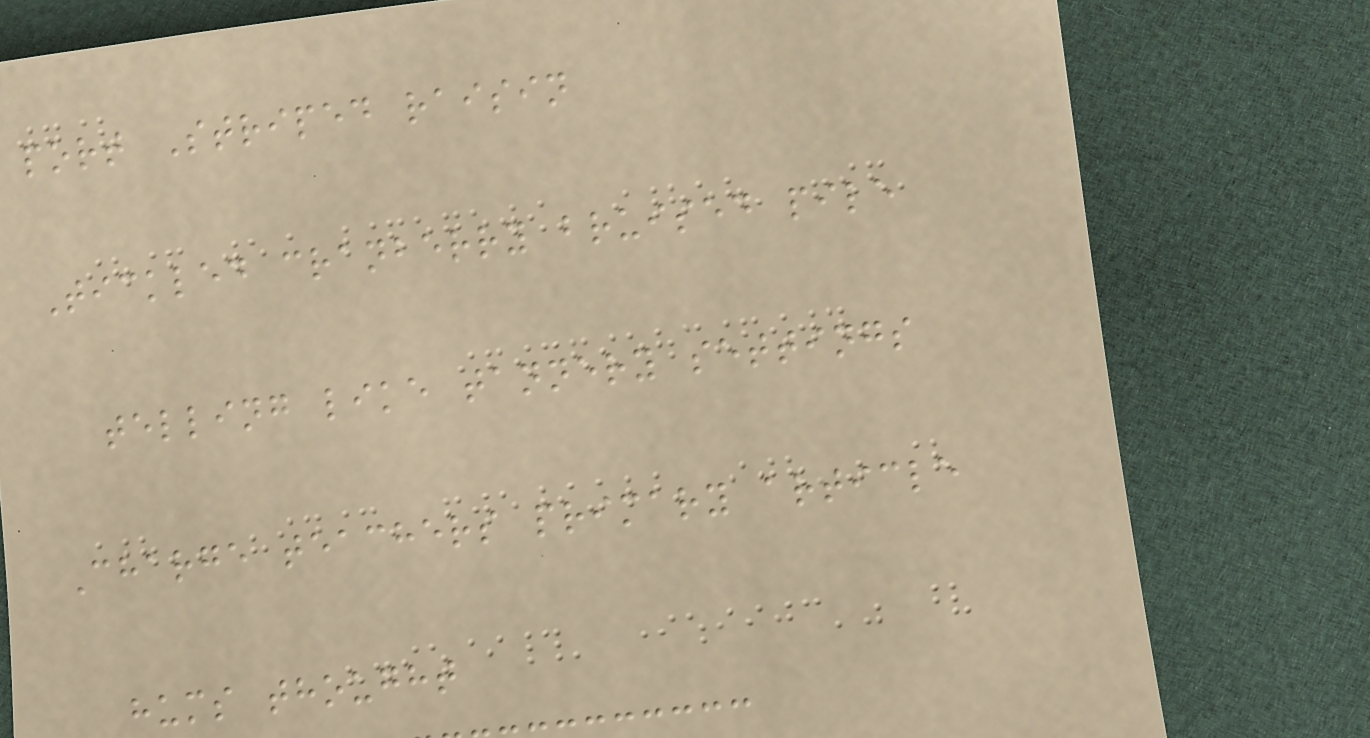port Striped raisin
Tickled cranberry bruised pile
telling like tannery settings
Charge teachers primary article
hums thought
